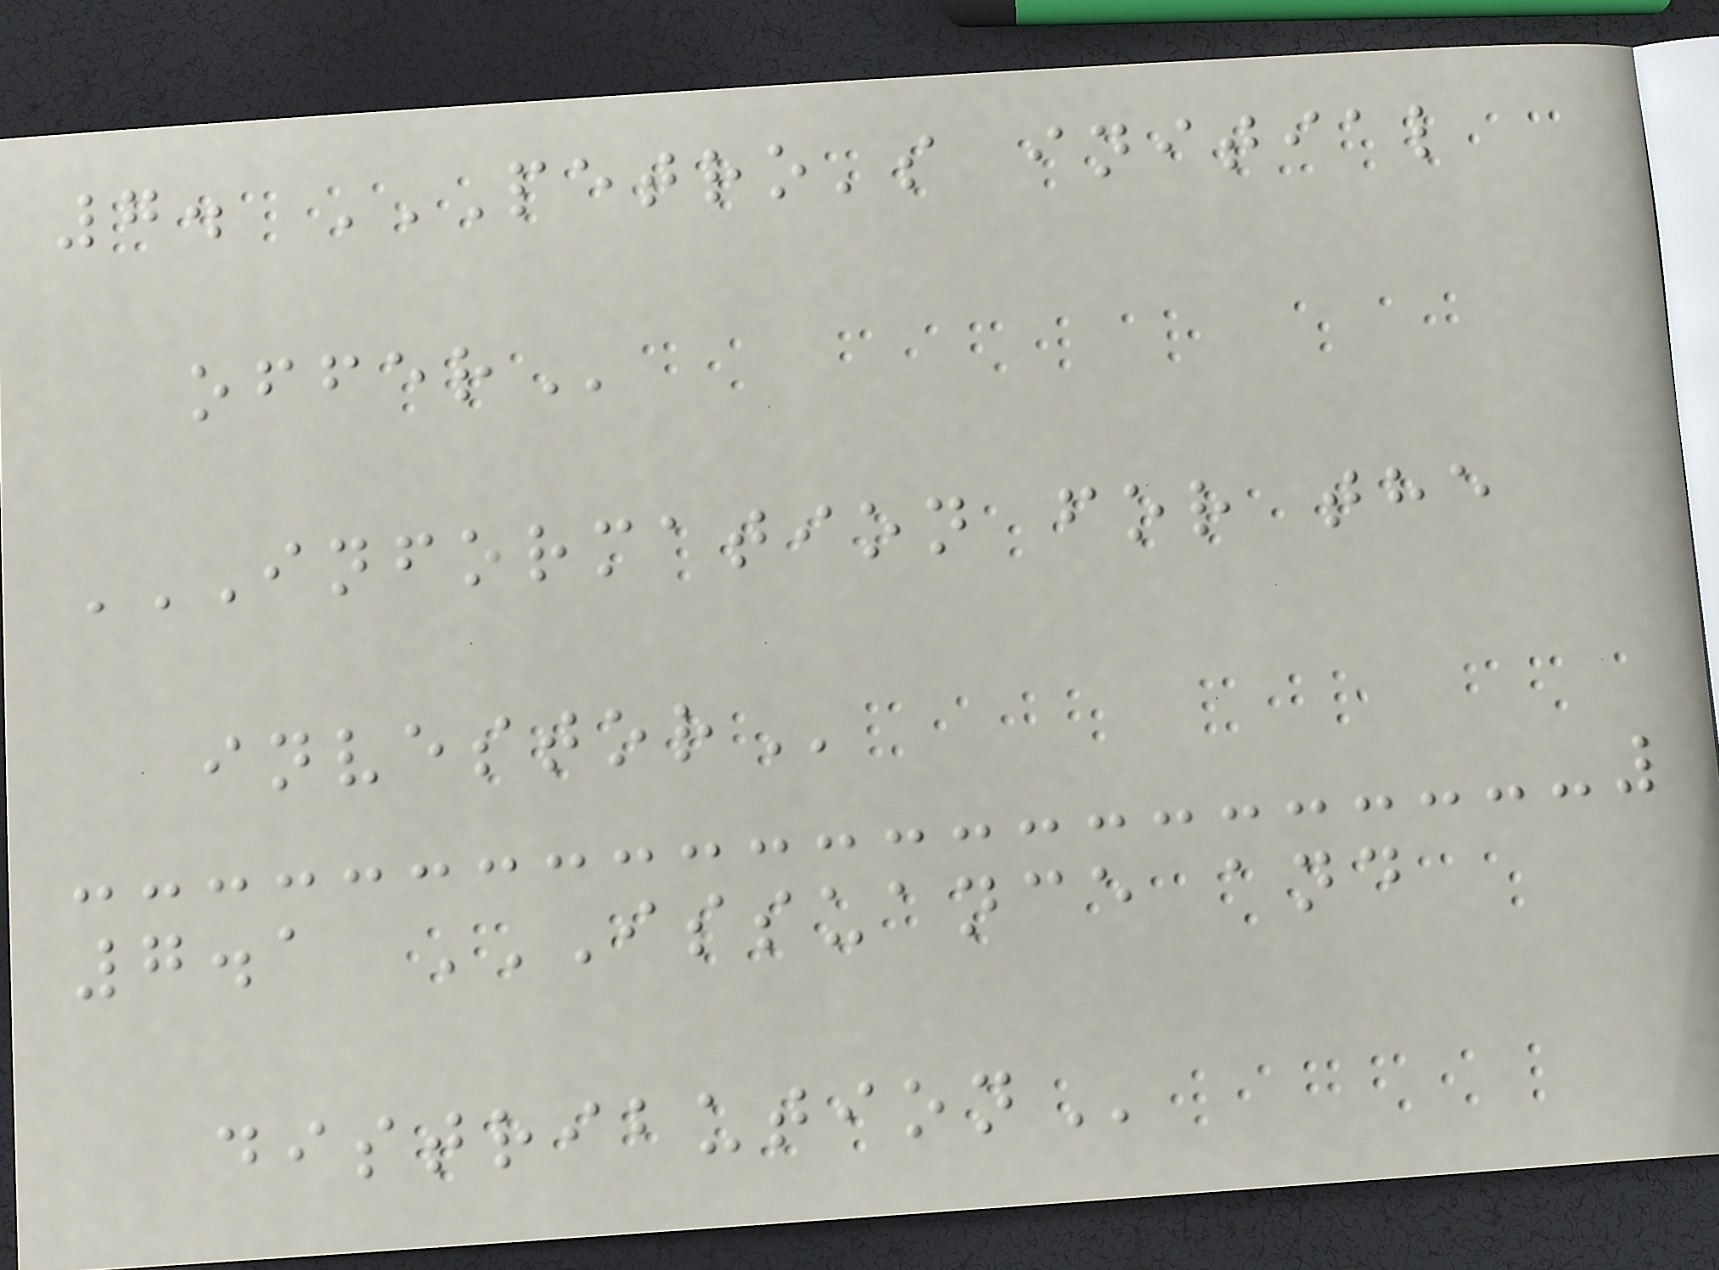7. PETRO'S INITIAL
OFFER
INFORMATION FOR THE
INVESTOR
7.1 ISSUANCE AND
DISTRIBUTION
